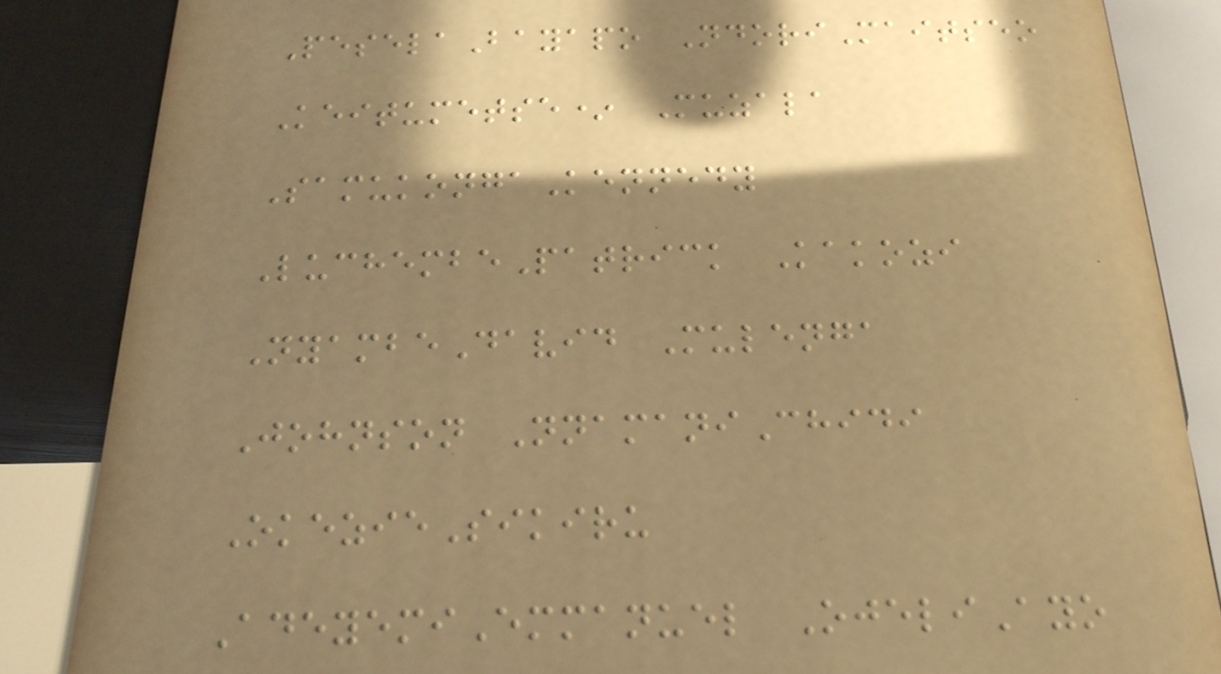PeselaBayapo NdoriMaitseo
Keitumetse* Muzala
SamukongaKennedy
LuchembePatrick Kakozi
NyambeDavid Mulenga
Johnson NnamaniChidi
OkezieSikiru
AdeyemiEmmanuel OjeliAyo
